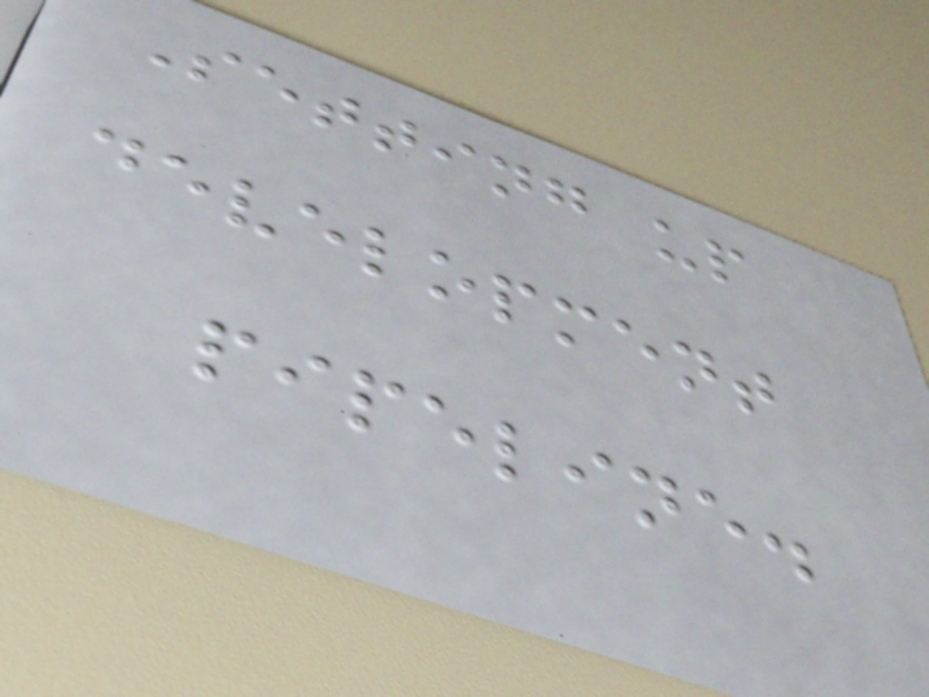Setting up
development
pipeline.
